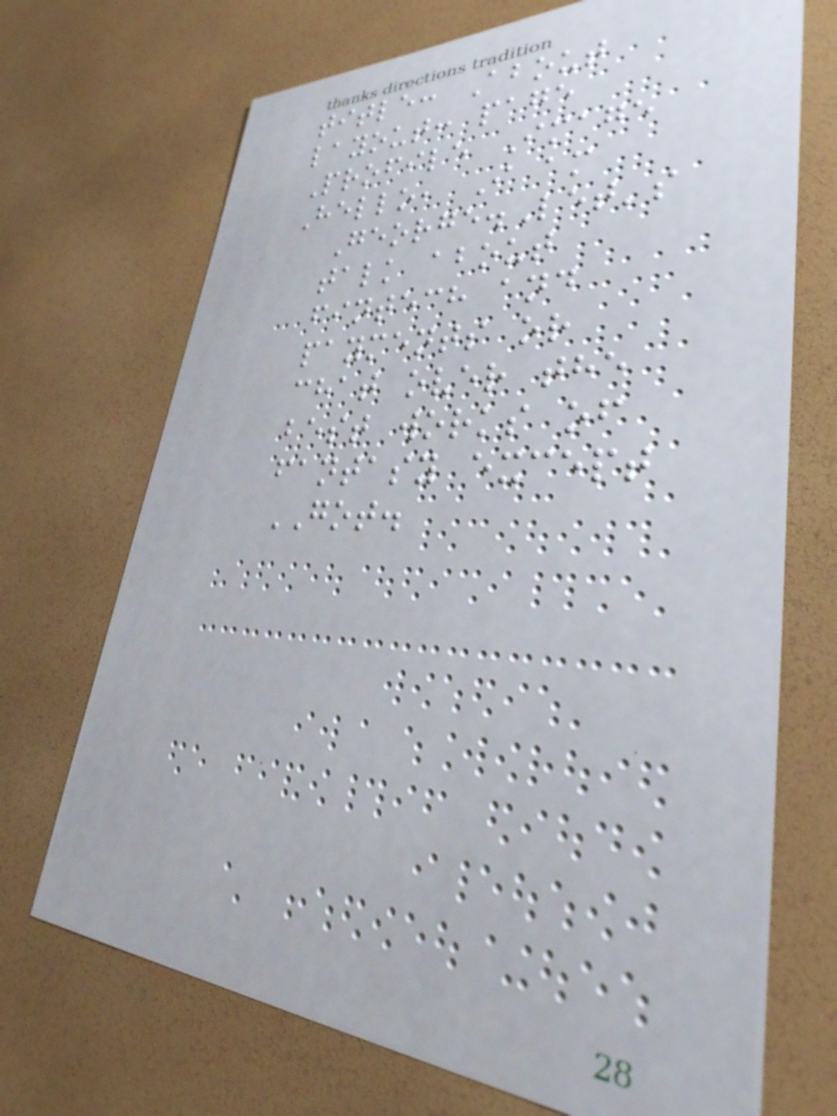title: About
layout: page
Profile Image
Hello, I am
George.Let's
talk about
fintech and
payments or
chat over the
best works of
fantasy except
GOT.
